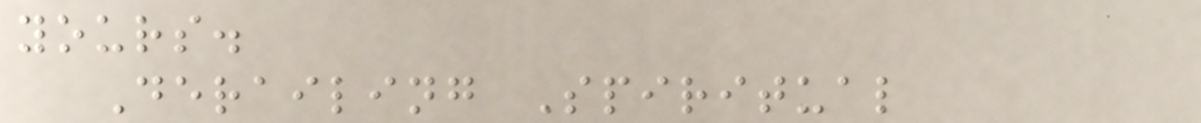yours.
Derailing Spiritual
